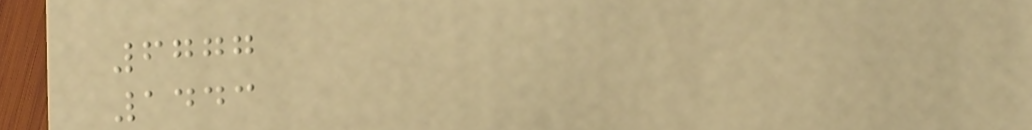6777
1443
